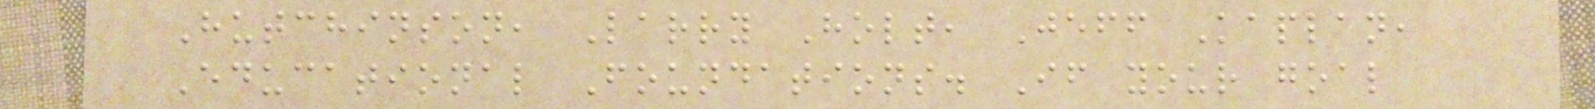Hutchinson, Larry Holt, Jeff Kaplan,
Educational Foundations. If your goal
